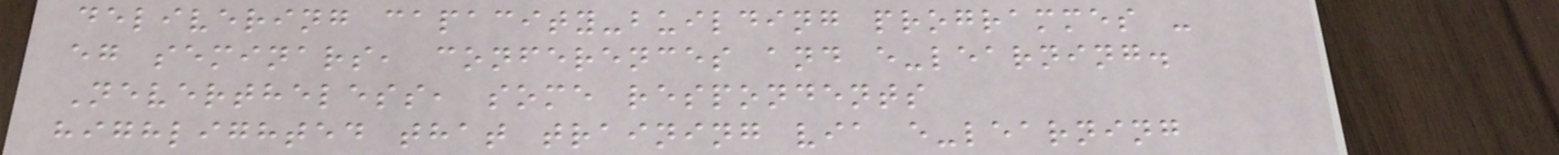delivering capacity-building programmes -
eg seminars, conferences and e-learning.
Nevertheless, some respondents
highlighted that training via e-learning
